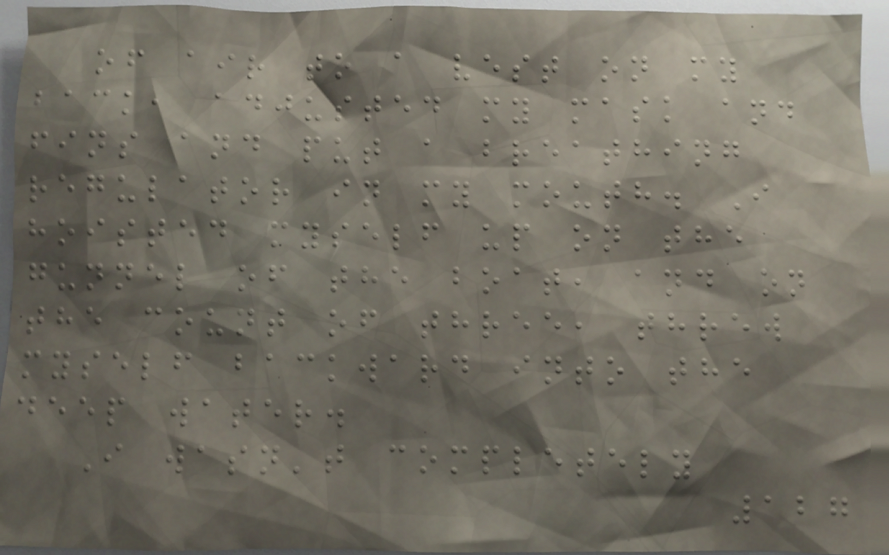of air to a vest on my
back, adjusted my mask and
fins and put a breathing
regulator in my mouth. I
hoisted myself up on the
gunnel of the boat, and on
the count of three, threw
myself backward into the
deep water.
I wasn't completely
127
